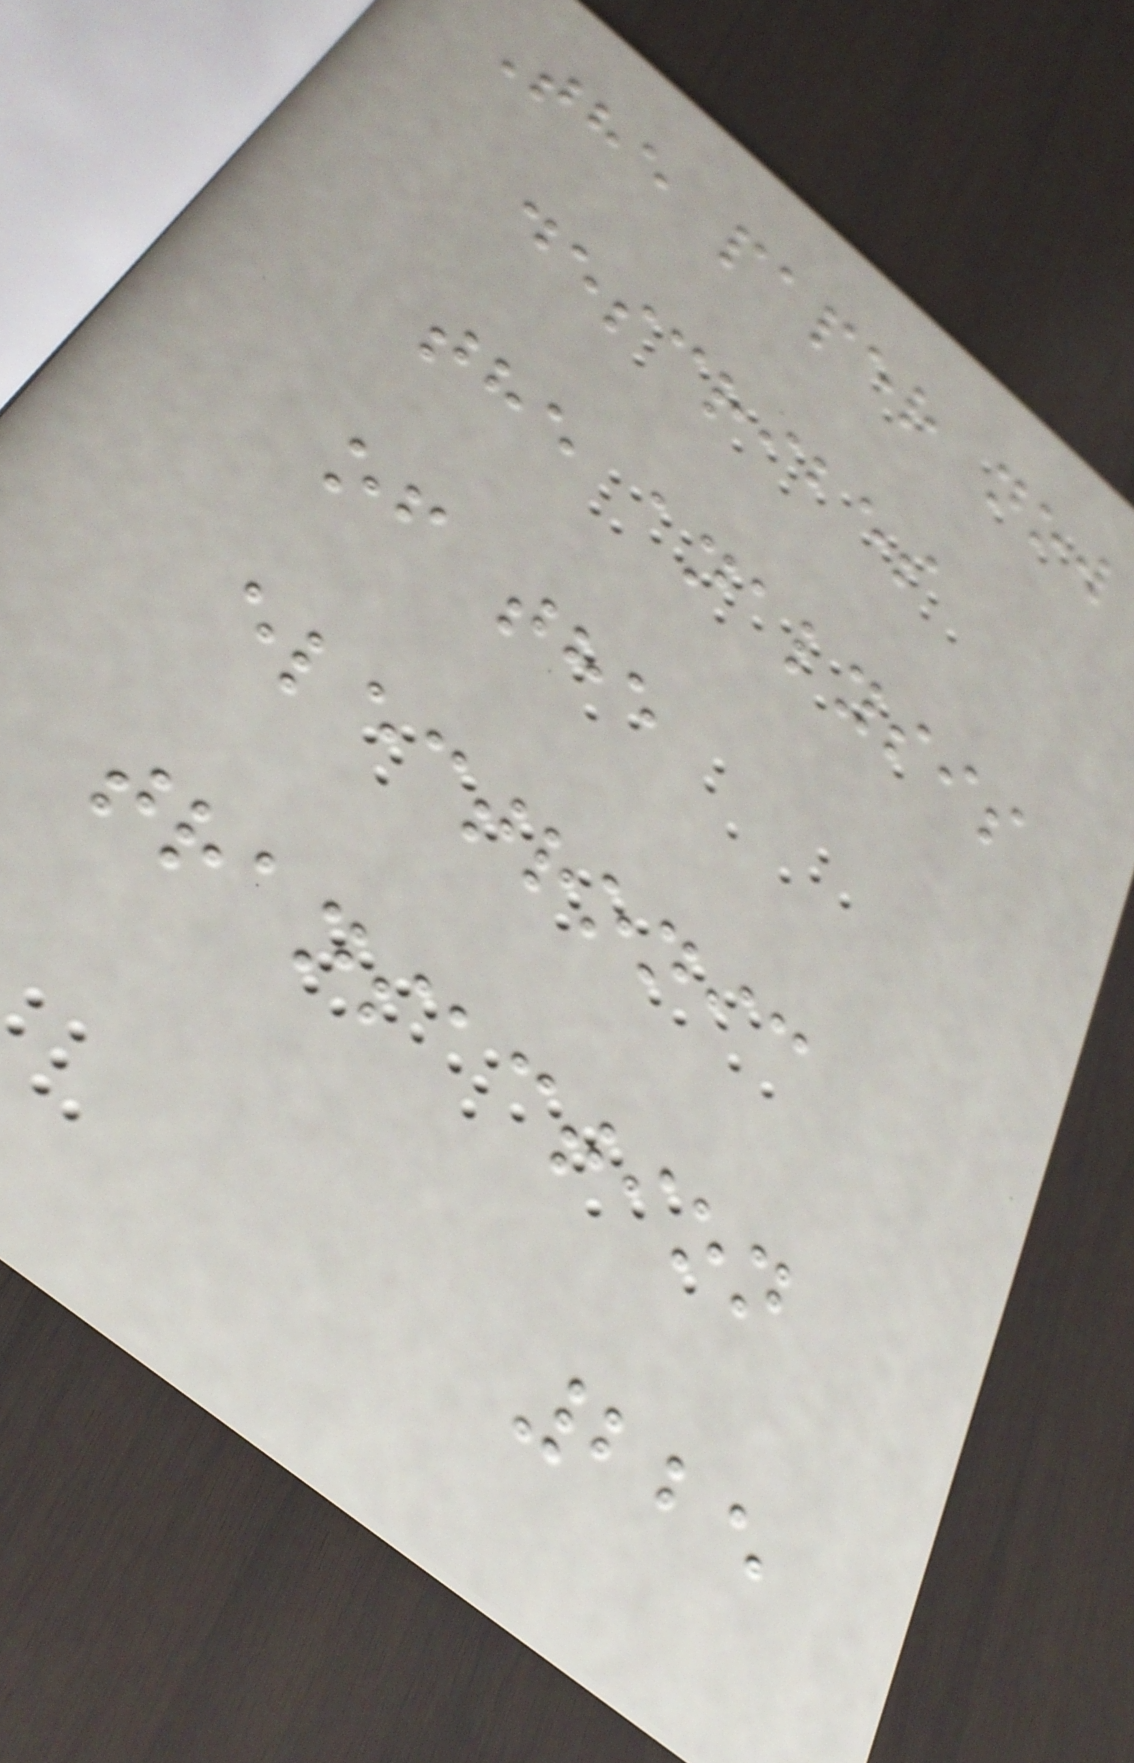The paper now
describes
the analysis
of the
electronic
transaction
225
